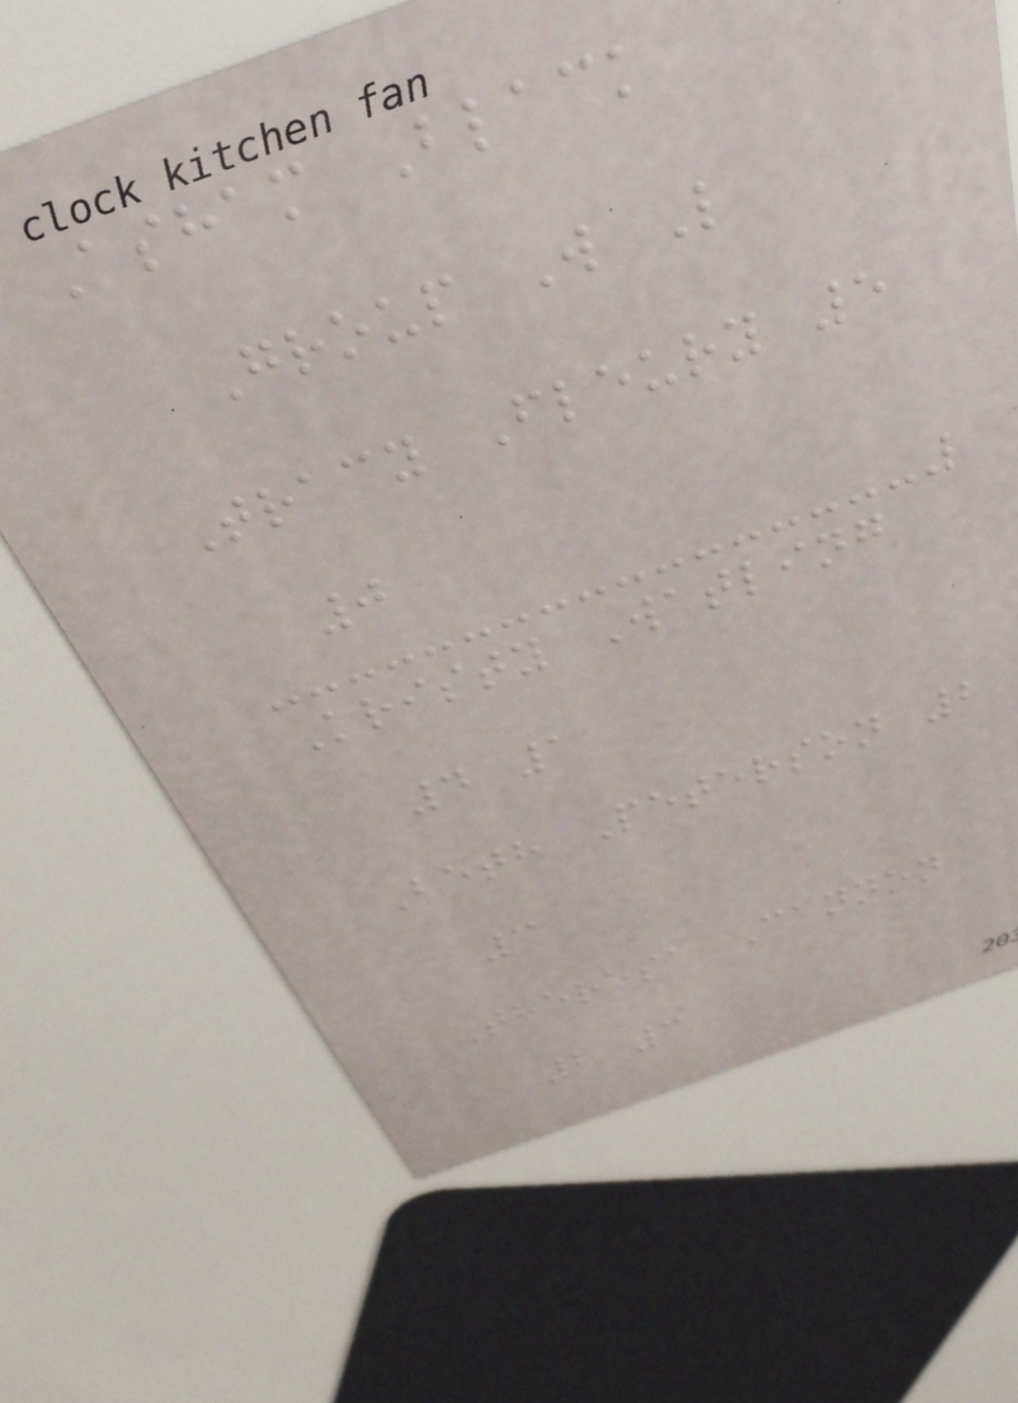Asham Black
Group W L
Tracy Fleury 5
0
Kristy Watling
4 1
Beth Peterson 2
3
Theresa Cannon
2 3
